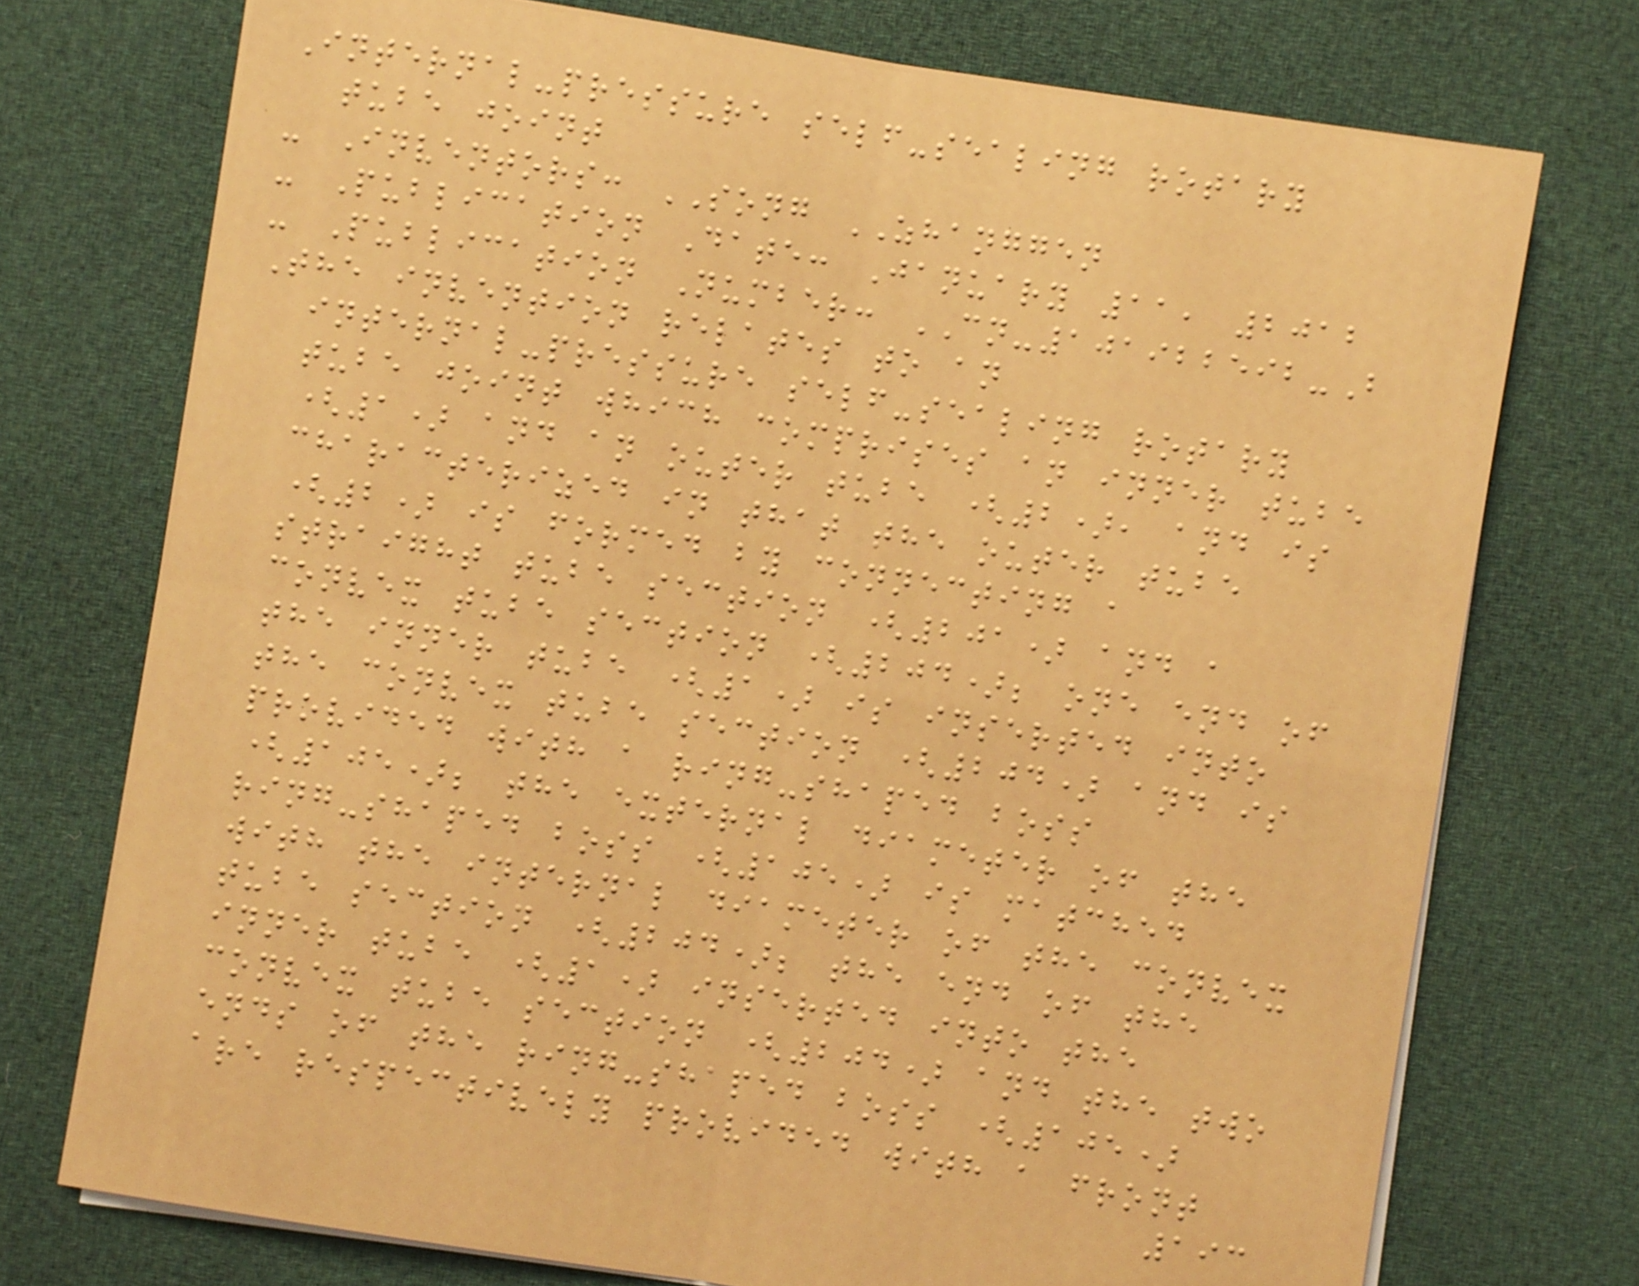Internal-pressure self-sealing rotary
tube joint
- Inventors: SONG ZHANGGEN
- Publication Date: January 11, 2012
- Publication Number: CN-101922592-B
The invention relates to an
internal-pressure self-sealing rotary
tube joint which comprises an inner tube
(1) and an outer tube (2), and is
characterized in that the outer tube
(2) is formed by connecting a
straight tube section (201) and a
convex tube section (204); one end of
the inner tube (1) is inserted into
the convex tube section (204) and is
provided with a ring-shaped boss
(105); the external diameter of the
ring-shaped boss (105) is matched
with the internal diameter of the convex
tube section (204); the end of the
inner tube (1) inserted into the
convex tube section (204) and the two
ends of the ring-shaped boss (105)
are respectively provided with a front
193
